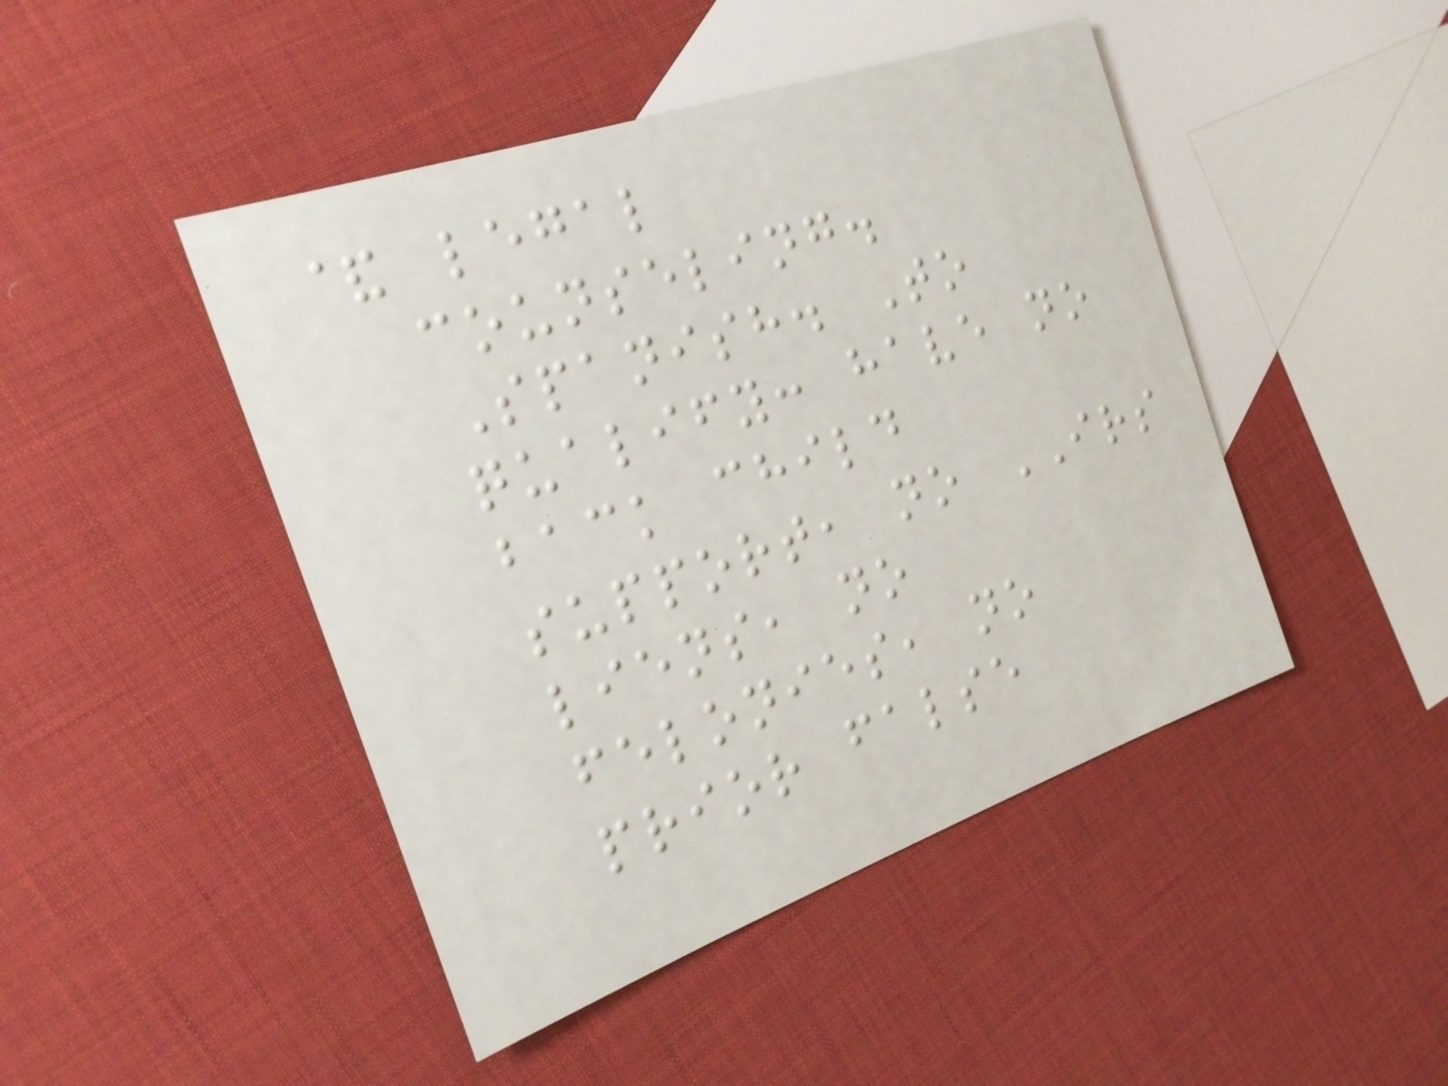& legal
counseling.
Spanish. To
qualify: have no
back child
support, no IRS
liens, no
felonies, no
prior false
